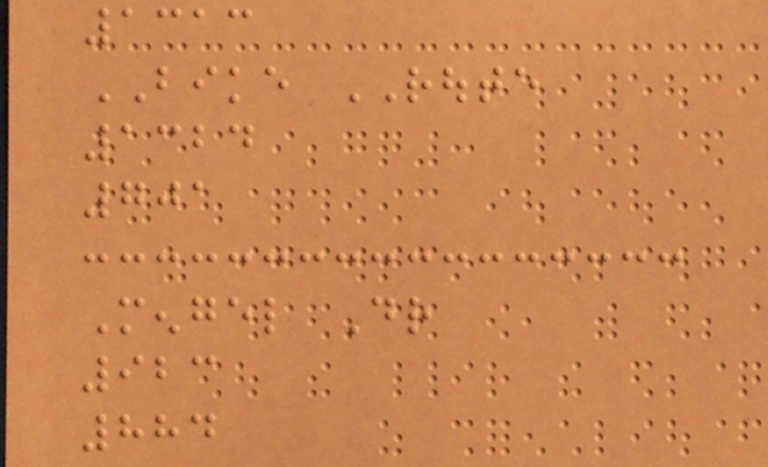1313
BIKE ROUTE
1324
701
Mengel Dr
923
884
